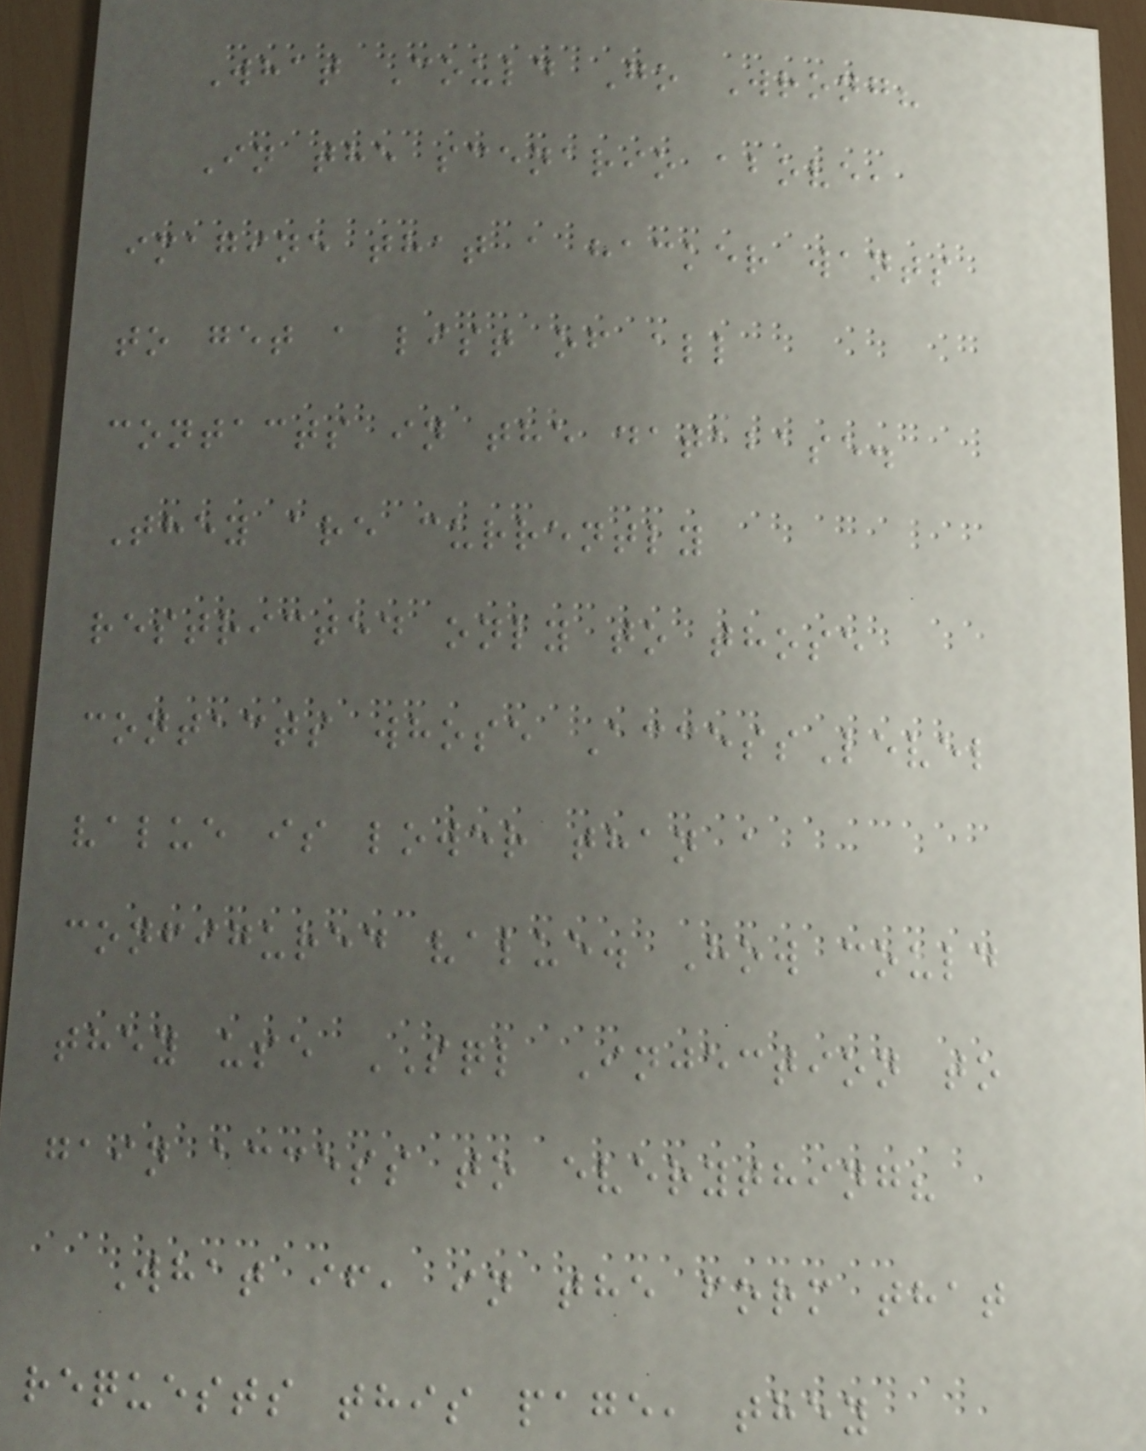What Could Go Wrong?
In the scenario above,
imagine that a hacker wants
to get a list of all
contacts in the database.
They are currently
restricted only to those
contacts whose AccessLevel
value is lower than a
configured value. How could
they use SQL Injection to
gain access to everything?
What if, in the form that
requests this page, they
